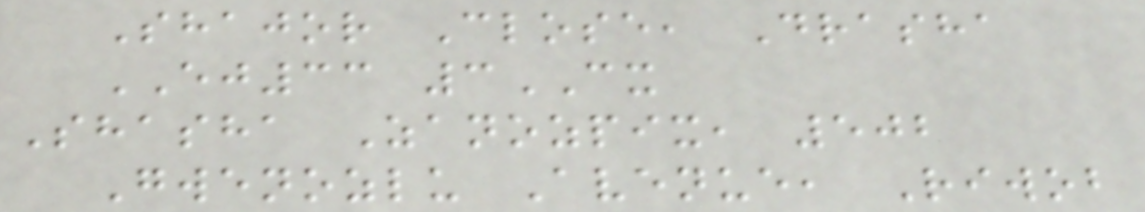Shajor Close, Drasha
EJ33 3CX
Shasha Zanozpix, 502
Gwenozlu Avenue, Riwob
